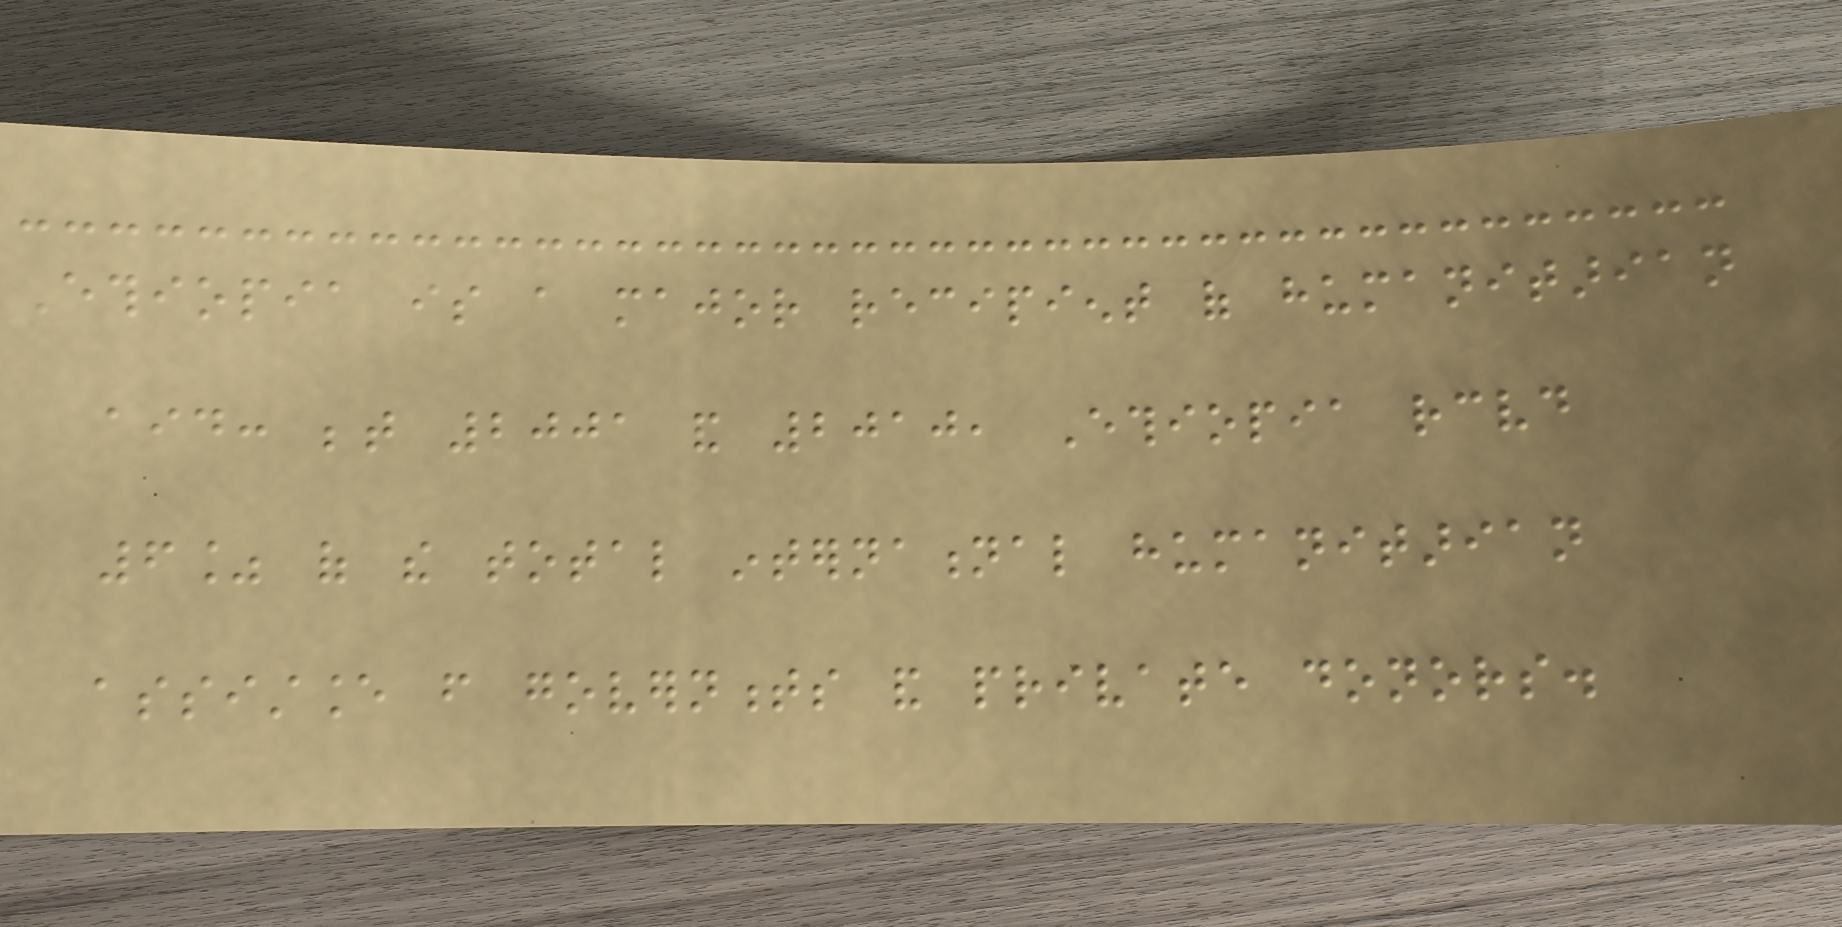Ethiopia is a major recipient of humanitarian
aid: between 2001 and 2010, Ethiopia received
6% of the total international humanitarian
assistance from governments and private donors.
